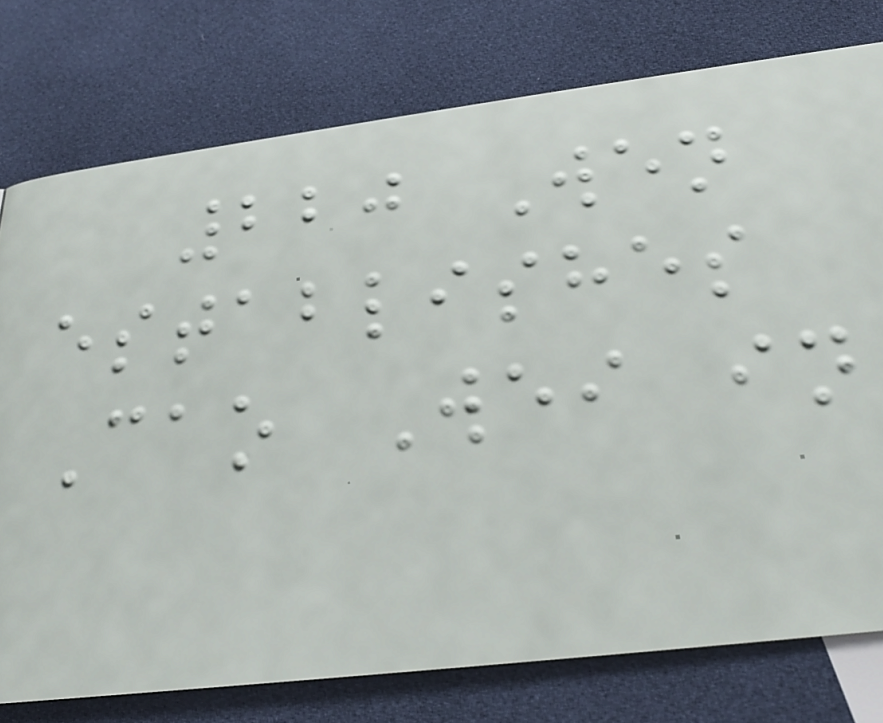220 Wen
establishes
Cao Wei in
